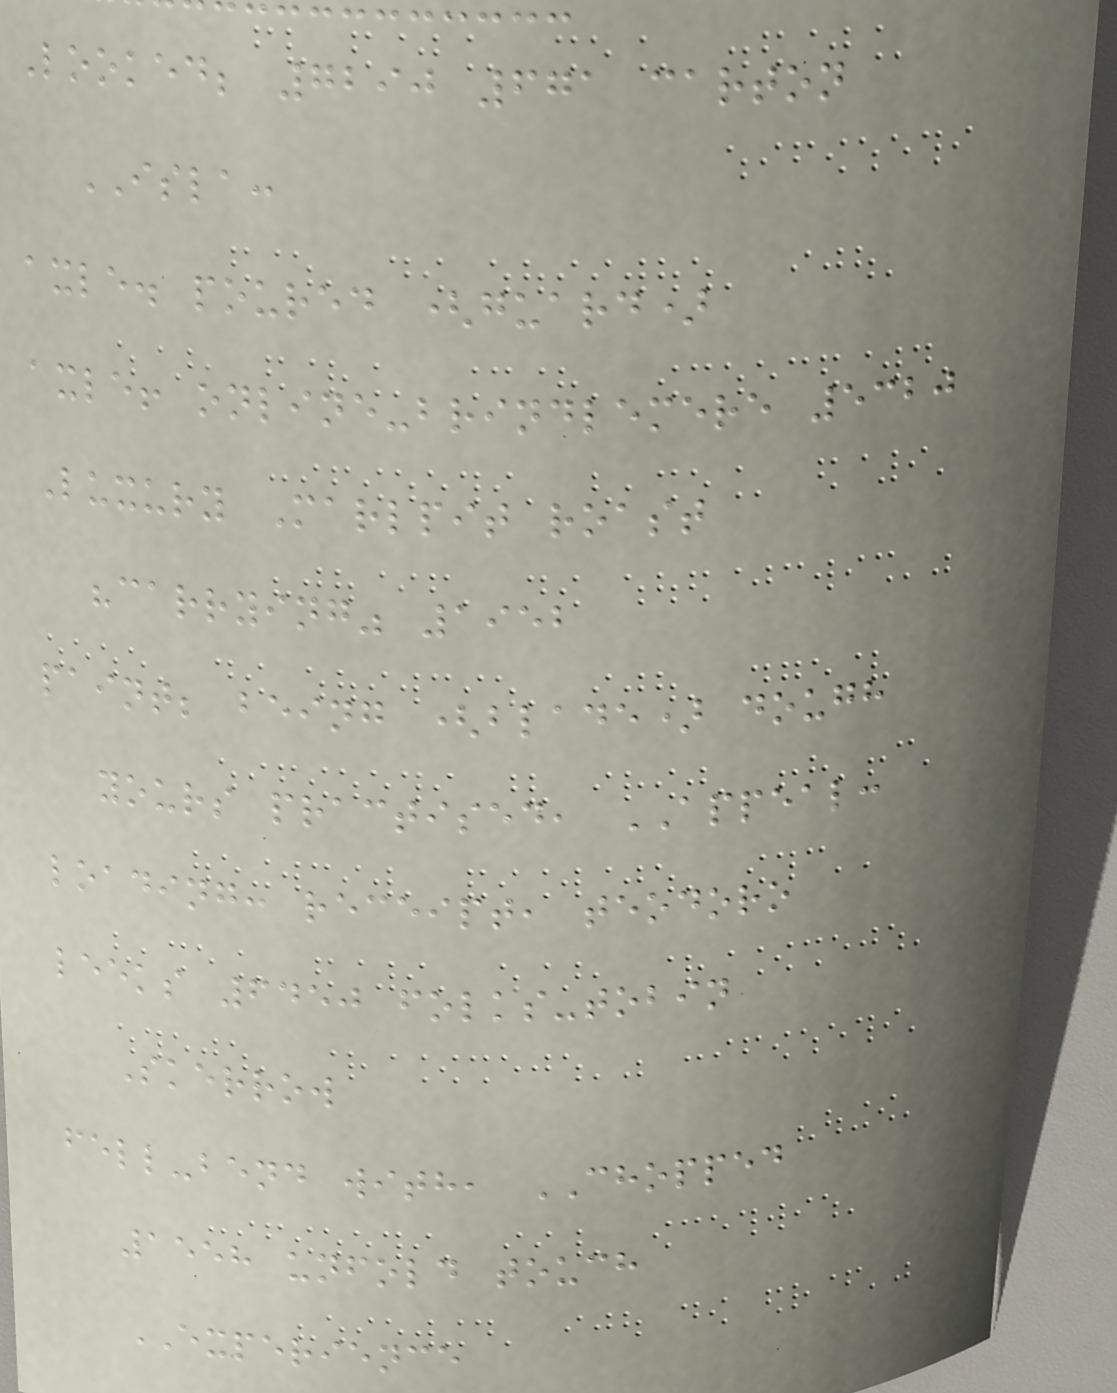Looked; 7290 671 carton
ISLA:
axle. poured (guard)
axle! online-brindlemere 5320
Luxury Marlpit roast
"carrying" 1952
paint; being (blade) dough
yours practised, APPEAL:
loading: receipt, teodoro
leeks 6450 folks-tobin
Skerrow
fell-bend with, CHOPPED
1558 unfold touch
EXPERIENCE
